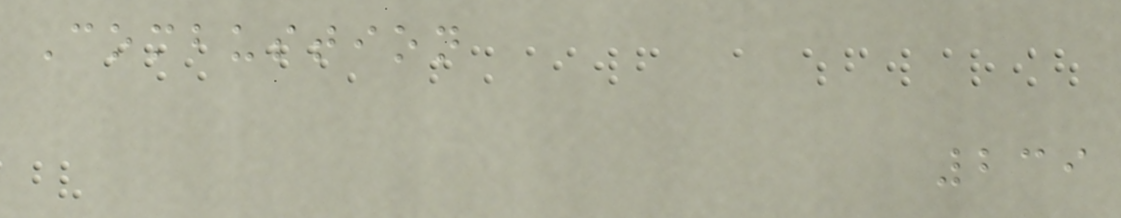Combustion
239
